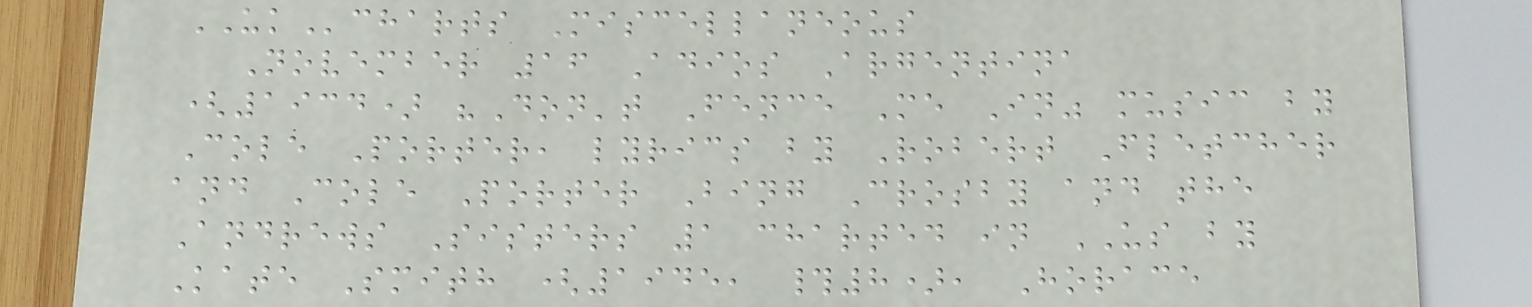UKcharts Miscellaneous
November 16 Adios Argentina
(1934) "Don't Fence Me In" music by
Cole Porter, lyrics by Robert Fletcher
and Cole Porter Bing Crosby and the
Andrews Sisters 1 charted in US by
Kate Smith (1945, #8), Horace
